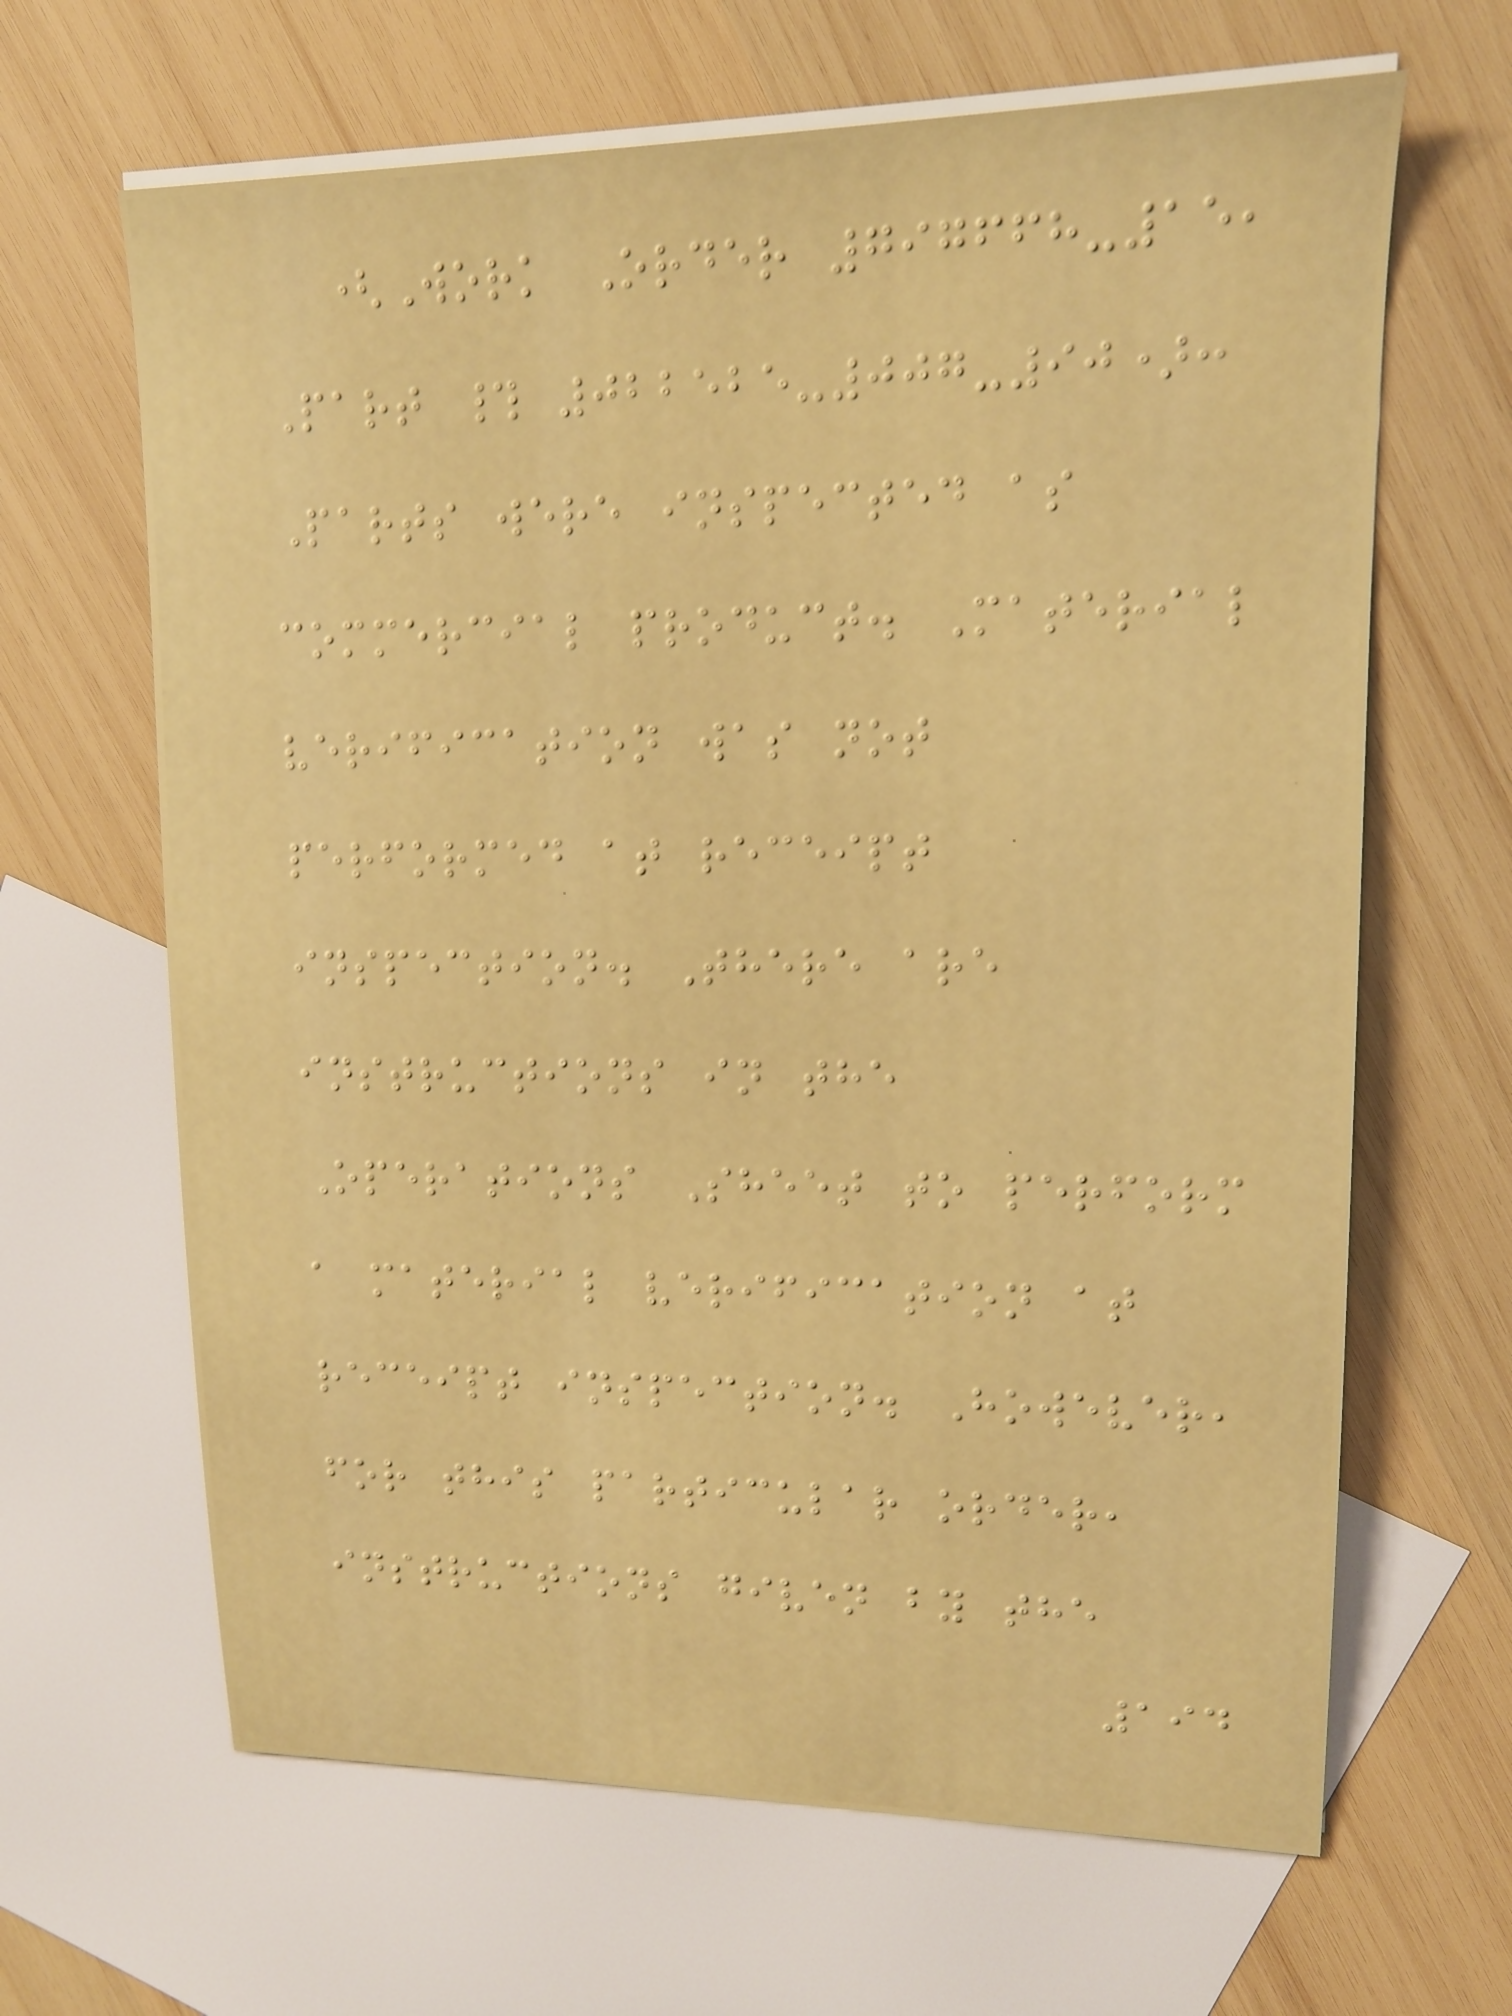(Work Order 797668-15,
Part # 022525-007-90):
Parts were inspected as
commercial product. Material
verification was not
performed at receipt
inspection. There are
instructions in the
Operations Sheet to perform
a material verification at
receipt inspection. However,
for this particular order,
instructions given by the
194
